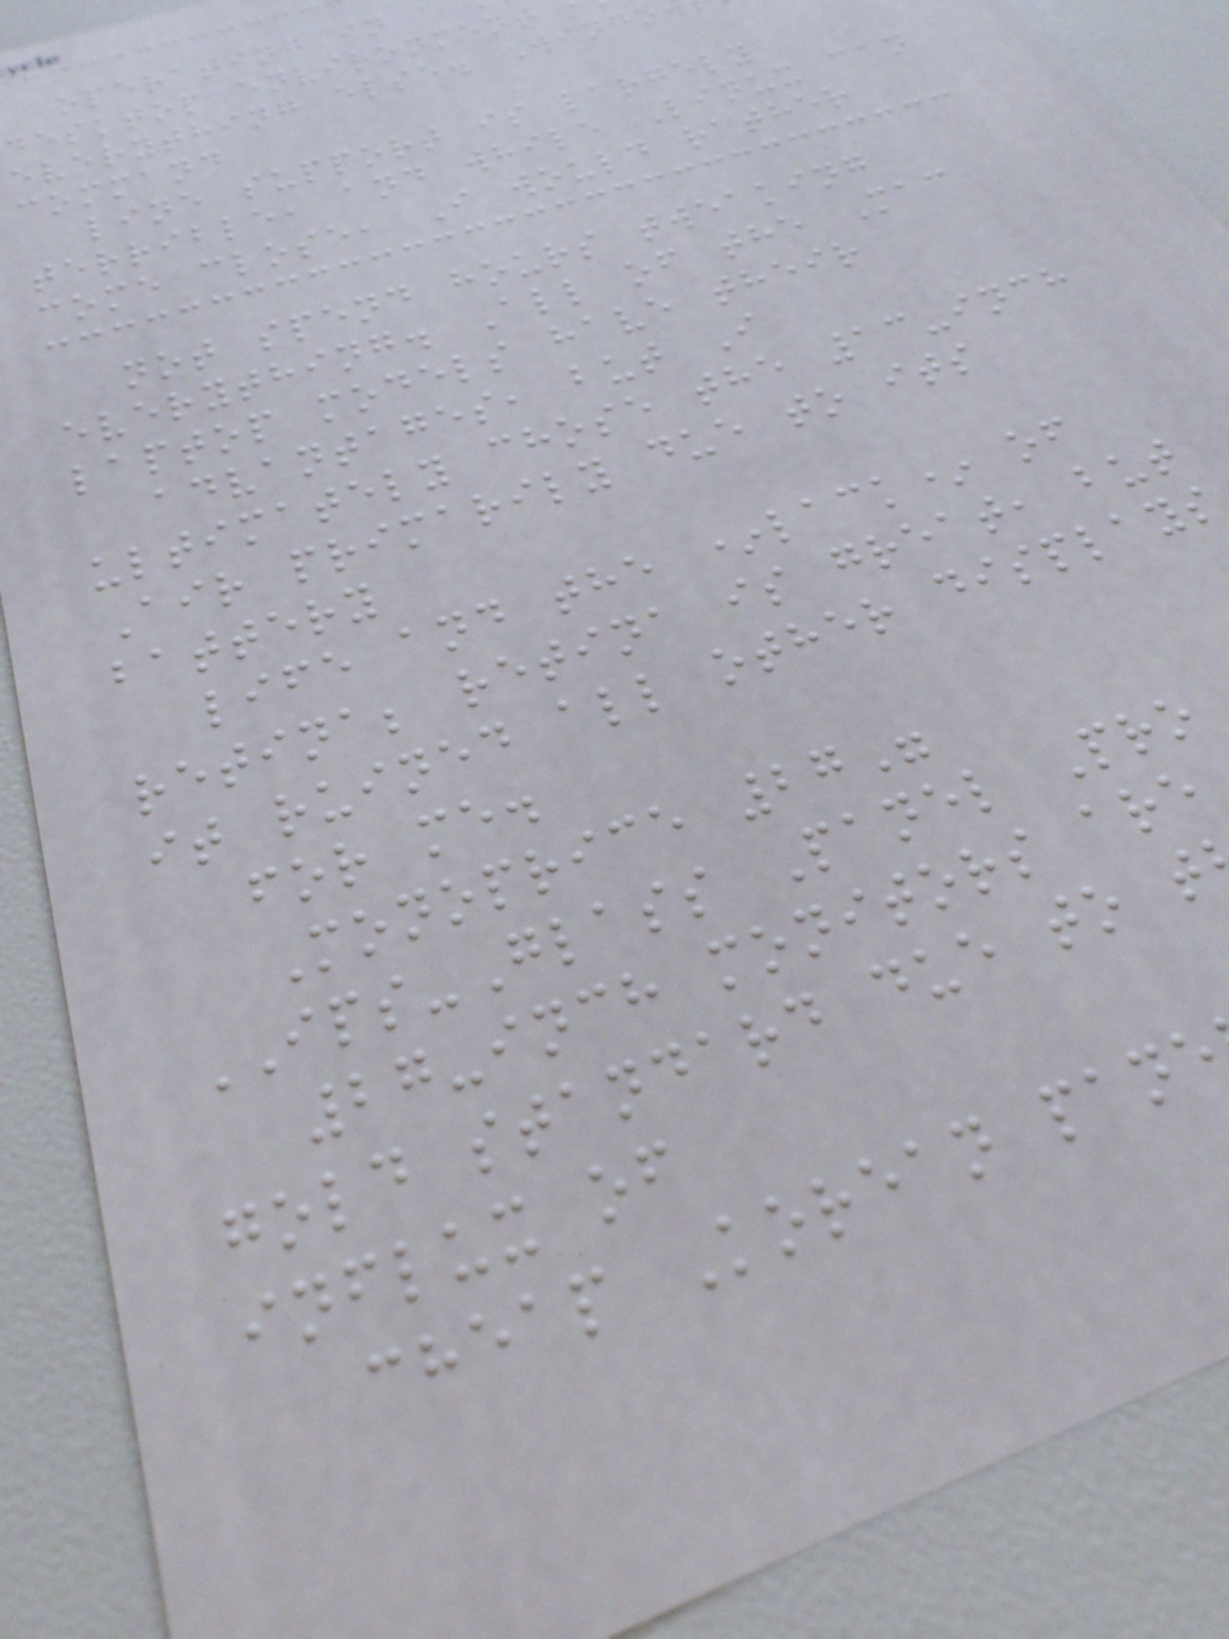operating in
desktop environment
everything else. Windo
command
line support is largely
terrible, and while Linux can
come close, I would rather
not spend hours tweaking
everything. All of the Mac
laptop models have their
advantages, but I
ultimately chose the 13-inch
Air primarily due to its
battery
life and the *lack* of
retina; retina is great, but
it ruined all other displays
for me.
Monoprice 27"
IPS-Glass Panel Pro
27-inch monitors are
gold standard due to t
influx of
cheap Korean pane
